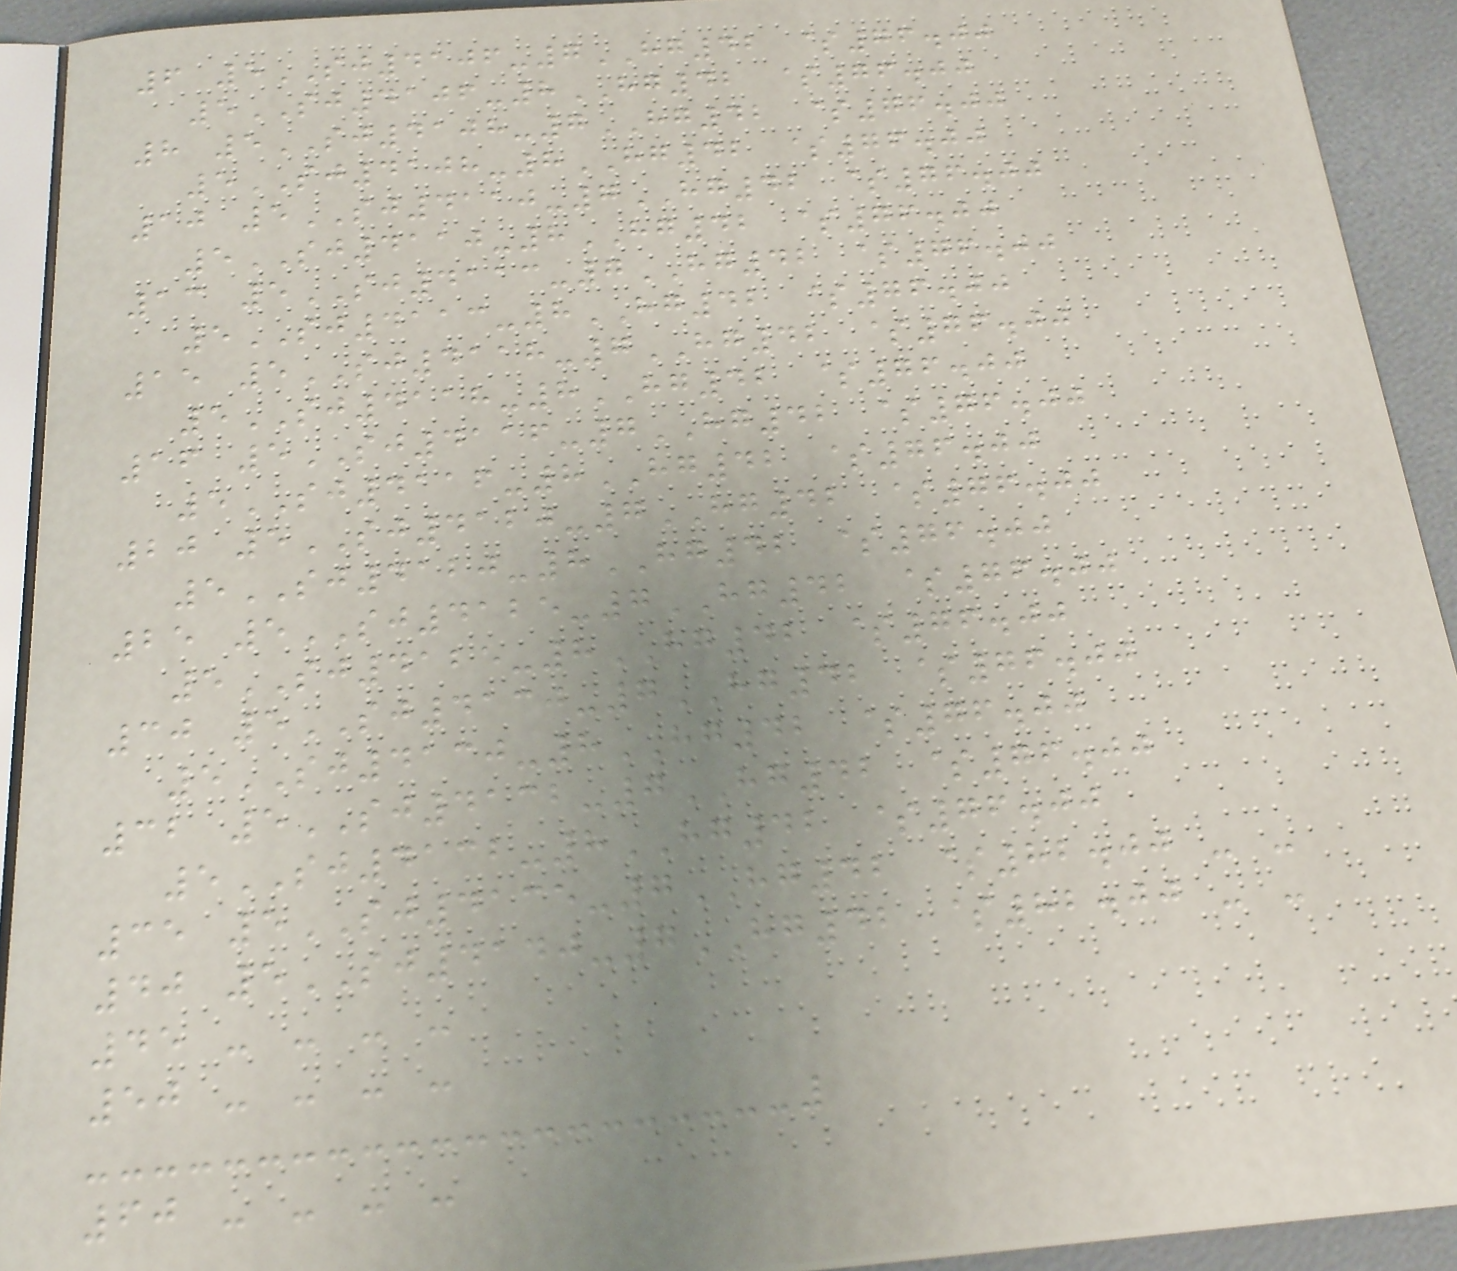6 5SJ4106-7HG42 $76.00
5SJ4106-8HG42 $76.00
8 5SJ4108-7HG42 $76.00
5SJ4108-8HG42 $76.00
10 5SJ4110-7HG42 $76.00
5SJ4110-8HG42 $76.00
13 5SJ4113-7HG42 $76.00
5SJ4113-8HG42 $76.00
15 5SJ4118-7HG42 $76.00
5SJ4118-8HG42 $76.00
16 5SJ4116-7HG42 $76.00
5SJ4116-8HG42 $76.00
20 5SJ4120-7HG42 $76.00
5SJ4120-8HG42 $76.00
25 5SJ4125-7HG42 $76.00
5SJ4125-8HG42 $76.00
30 5SJ4130-7HG42 $76.00
5SJ4130-8HG42 $76.00
32 5SJ4132-7HG42 $76.00
5SJ4132-8HG42 $76.00
35 5SJ4135-7HG42 $82.00 - -
40 5SJ4140-7HG42 $82.00 - -
45 - - - -
50 - - - -
60 - - - -
